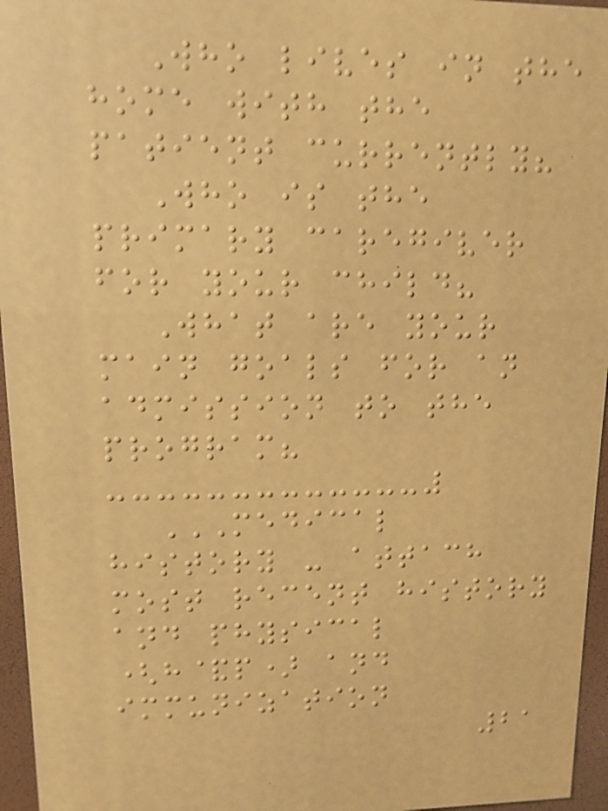Who lives in the
home with the
patient currently?
Who is the
primary caregiver
for your child?
What are your
main goals for an
admission to the
program?
MEDICAL
HISTORY - ATTACH
MOST RECENT HISTORY
AND PHYSICAL
(H&P) AND
IMMUNIZATION
21
